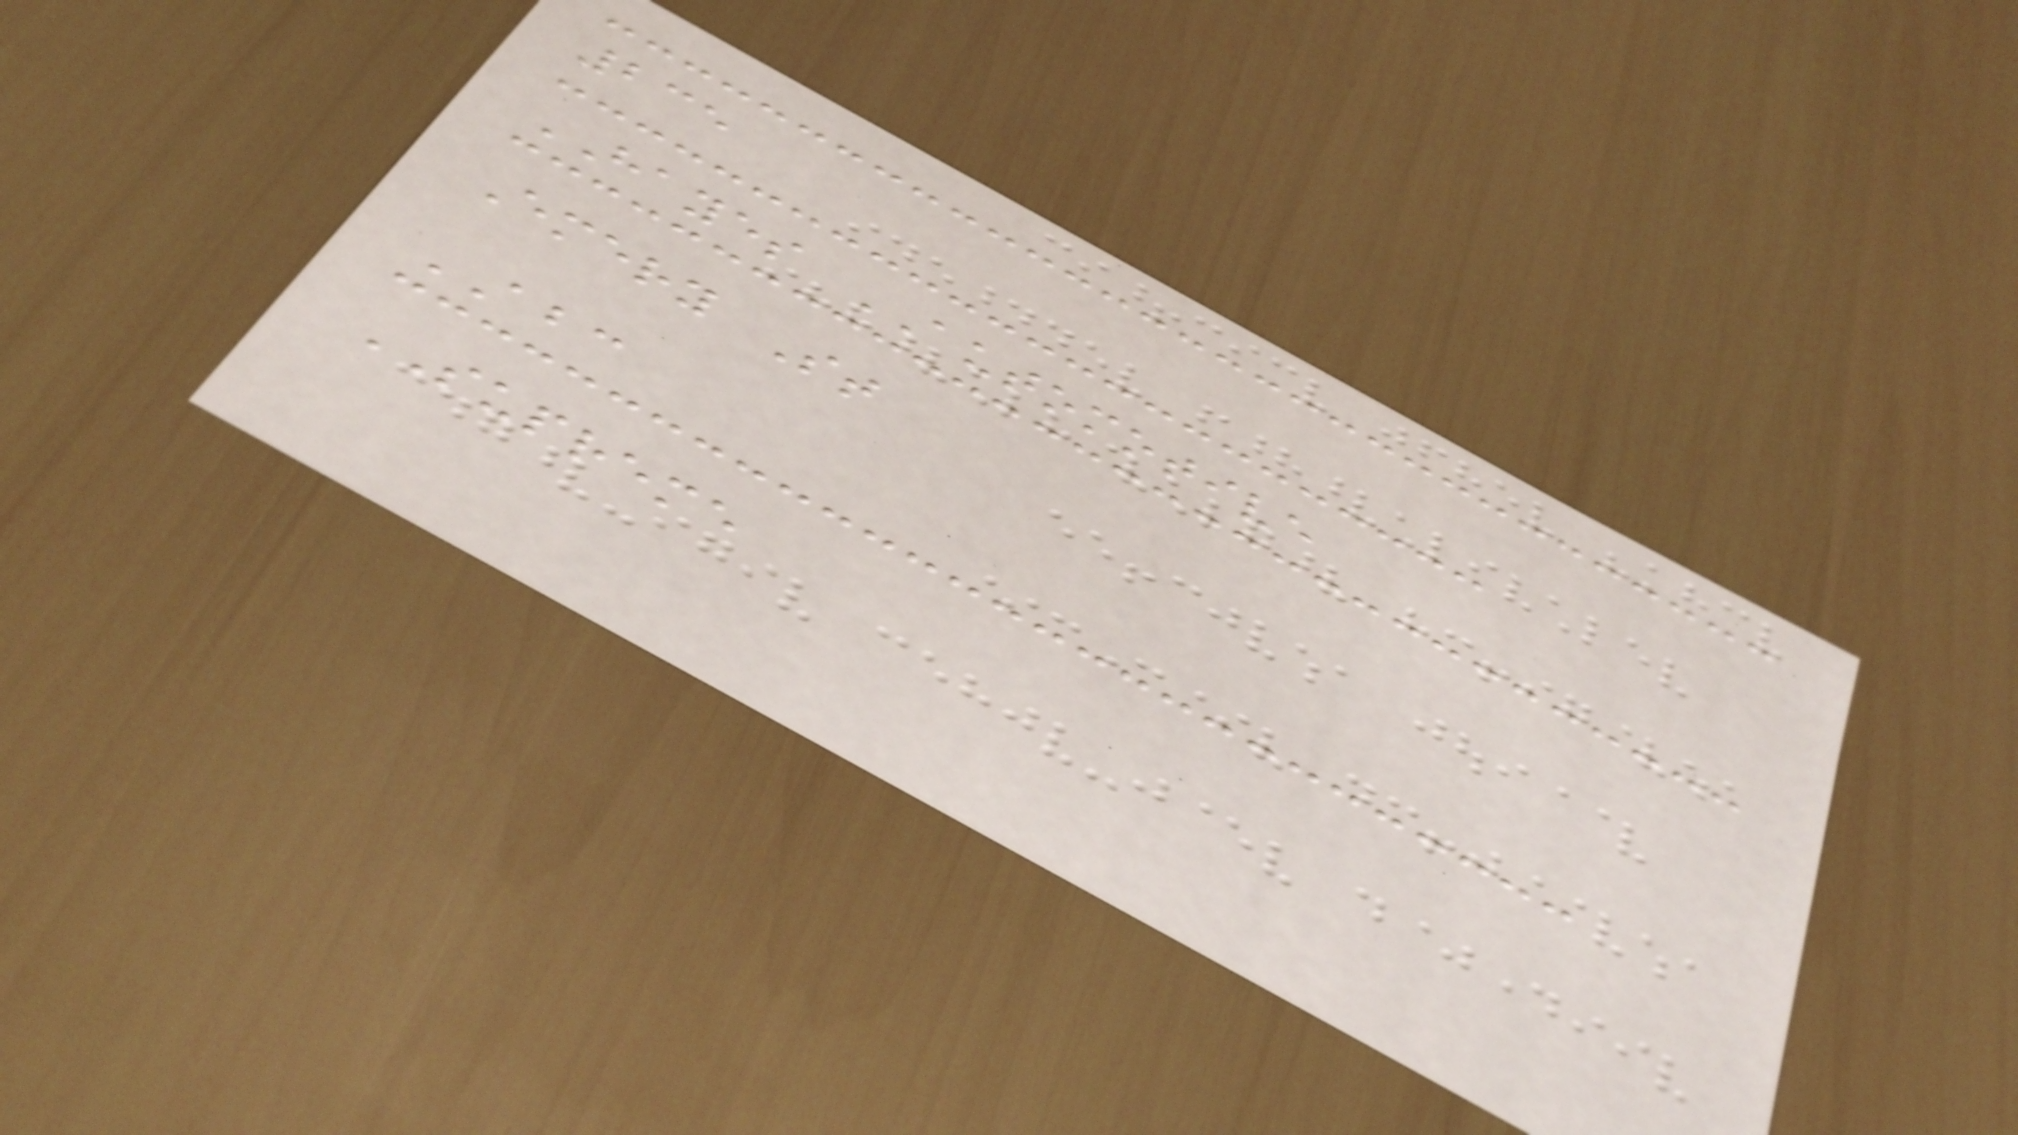235
HAYES AUTOMOTIVE
Emery St
ABC
SUPREME
